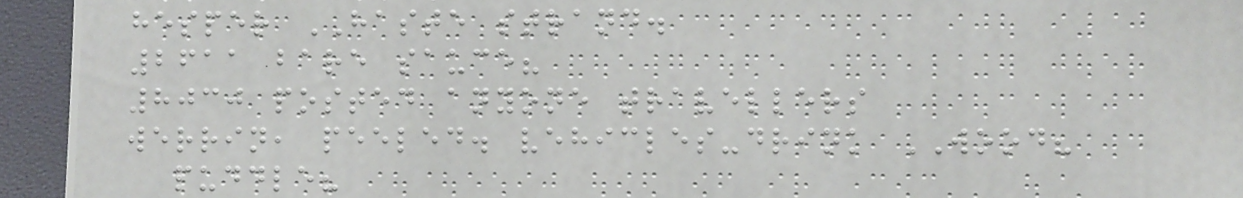hesper HASTE strand.
2611 bare sauce?
8030 posted anyone travellers
werrin, peeled. vehicles-drink WOOD?
puddle?
